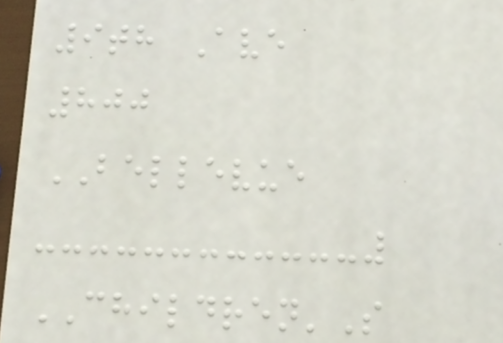9th Ave
800
BELLEVUE
CHILDREN'S
